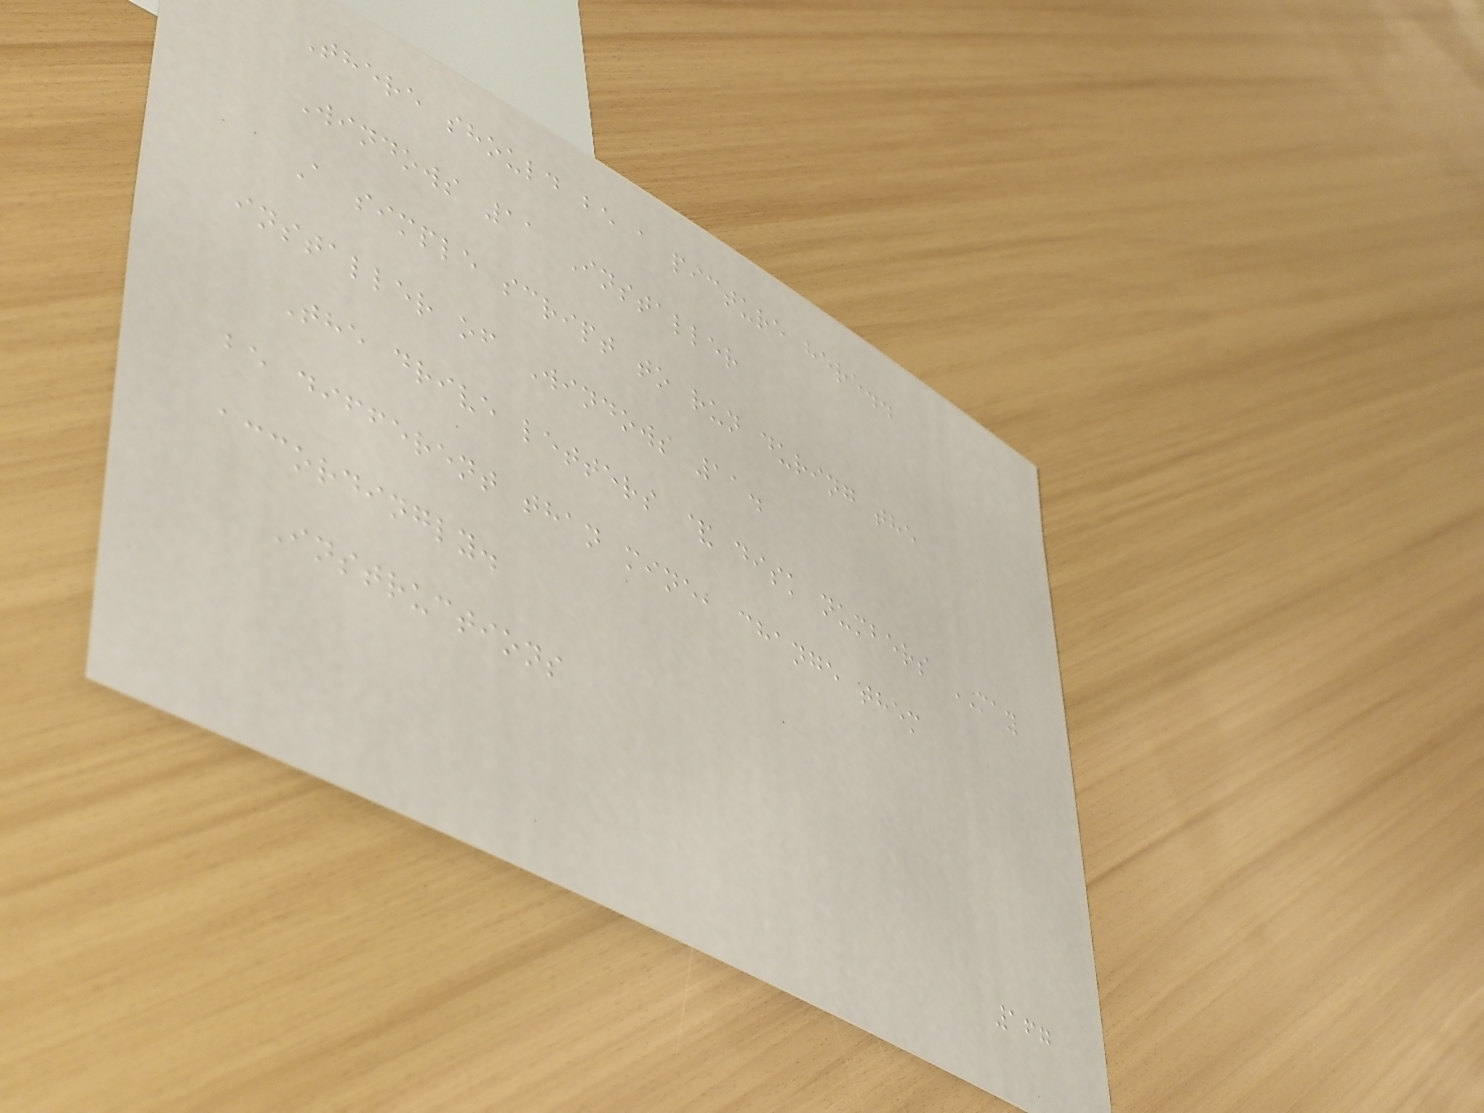There should be a picture here..
Windows 11 Installer
A simple script to run during the
installer of Windows 11.
The drive letters & disk numbers MAY
be different than mine, change them
accordingly.
Instructions
167
